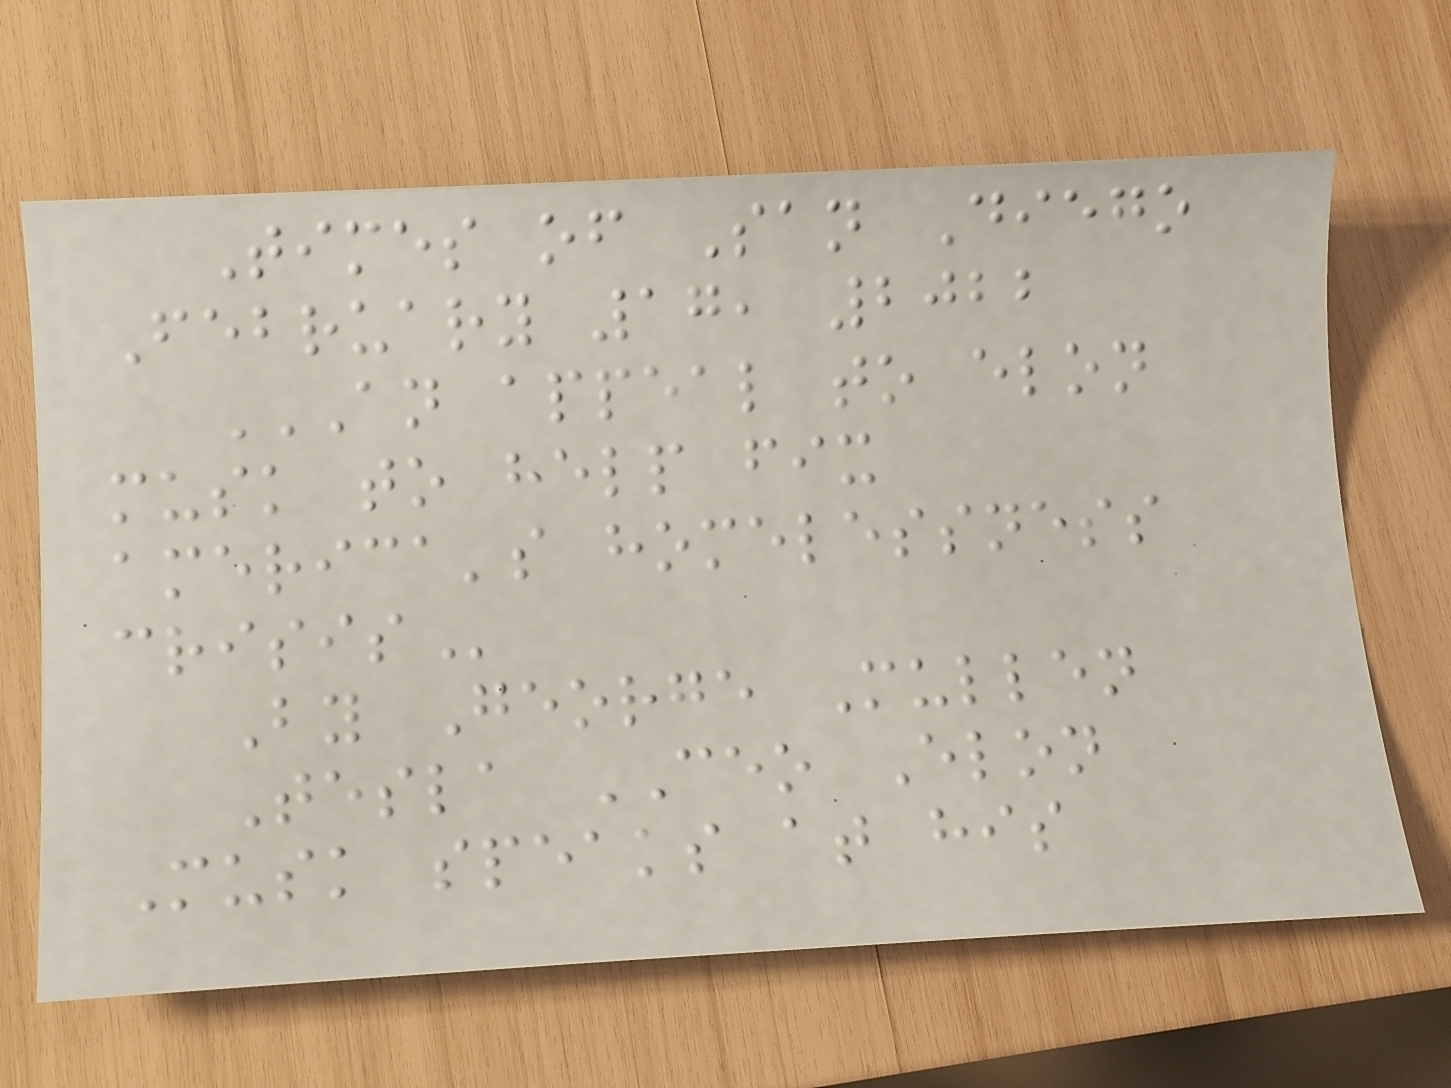Times of San Diego
February 17, 2022
AN APPEAL TO ELON
MUSK TO HELP FIX
AMERICA'S HOMELESSNESS
CRISIS
By George Mullen
Tesla CEO Elon
Musk speaks at his
